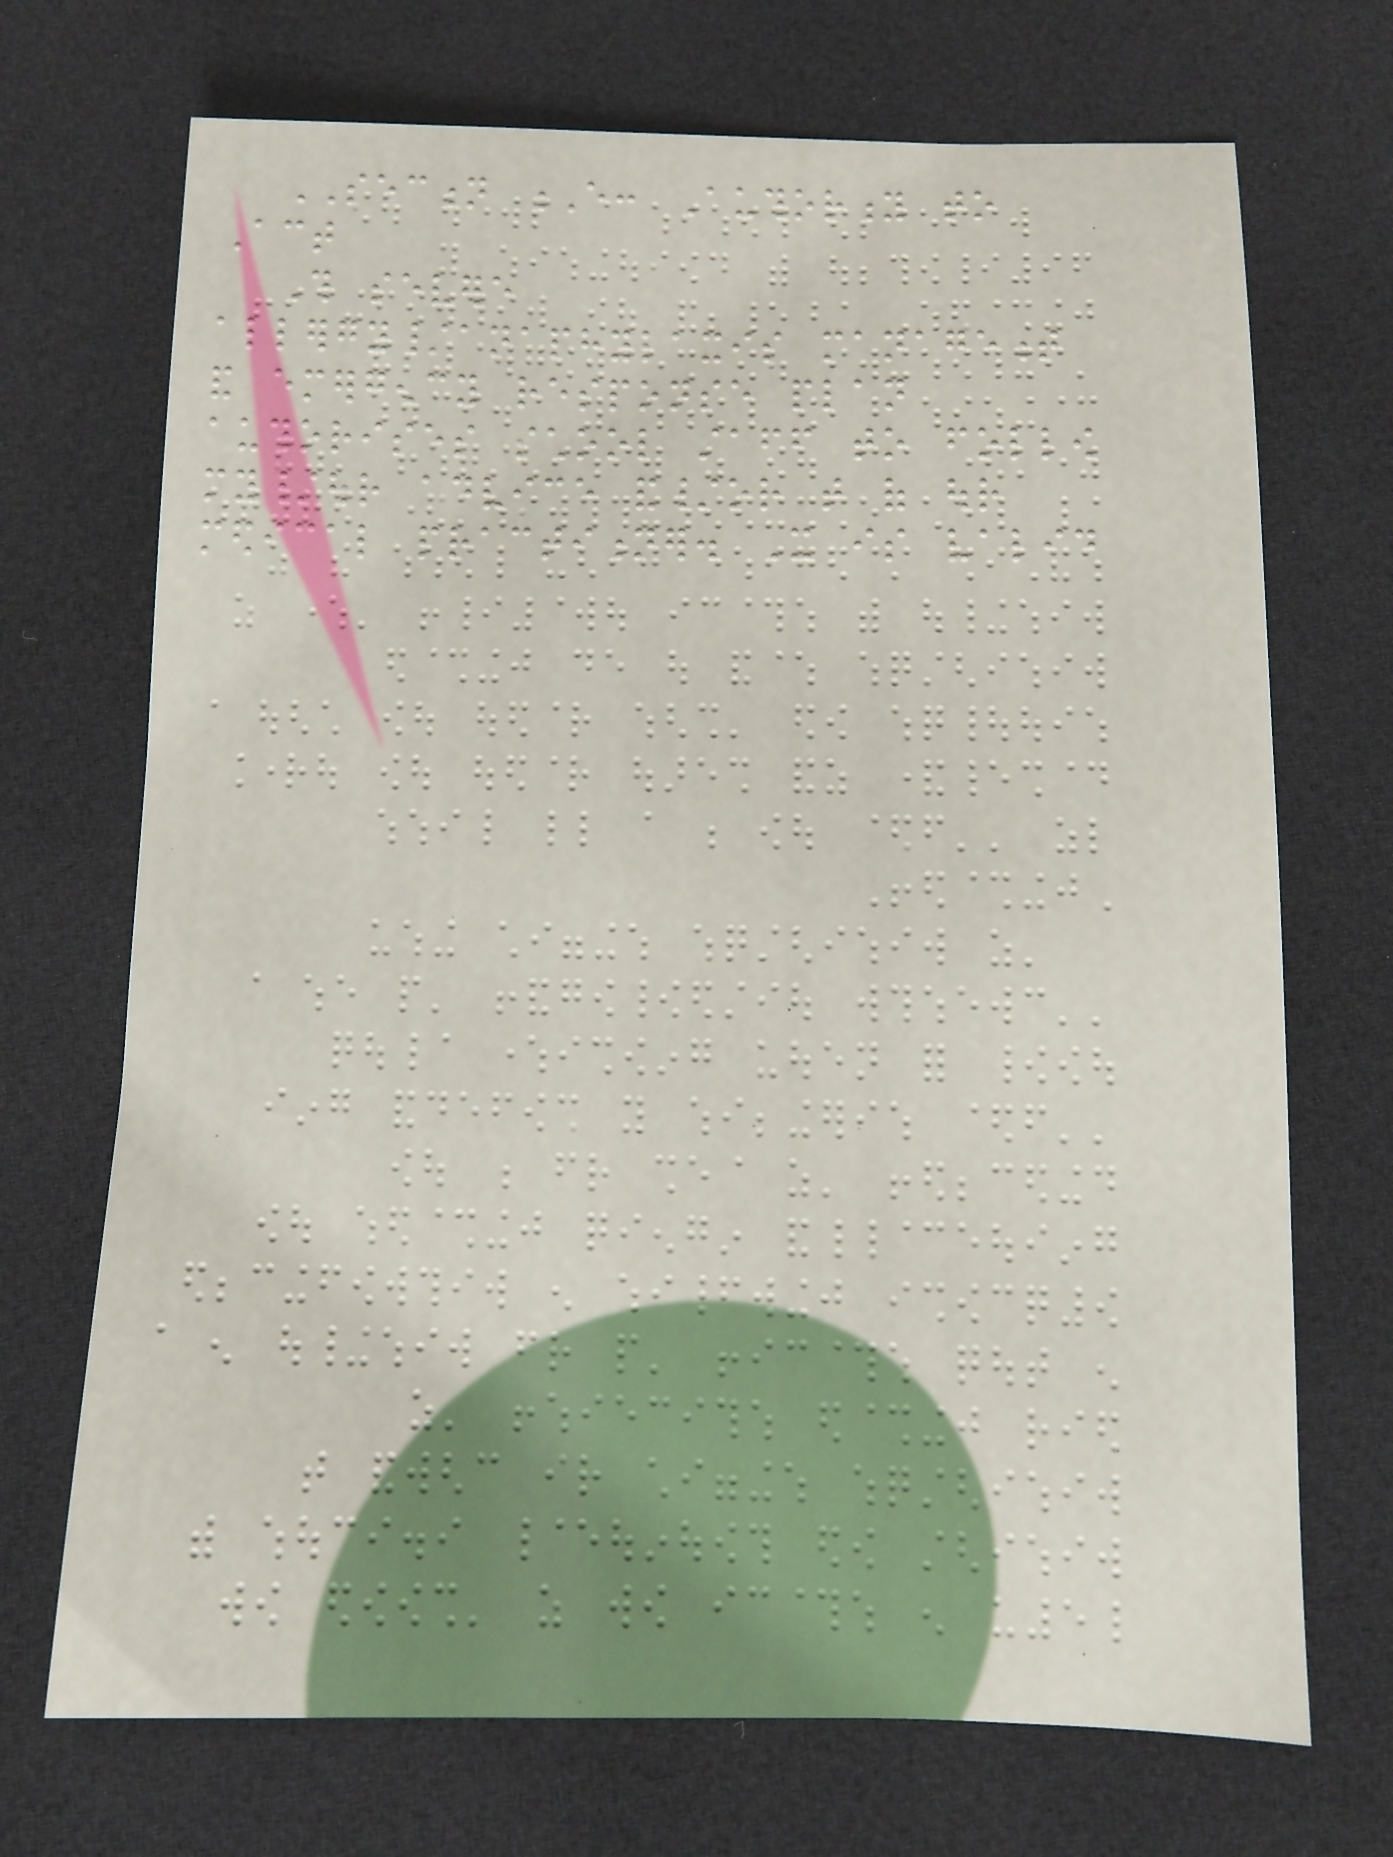SECTION E: Authority to
Act
This severe
allergy/anaphylaxis management
and emergency response plan
authorises school staff to follow
my/our advice and/or that of our
medical practitioner. It is valid
